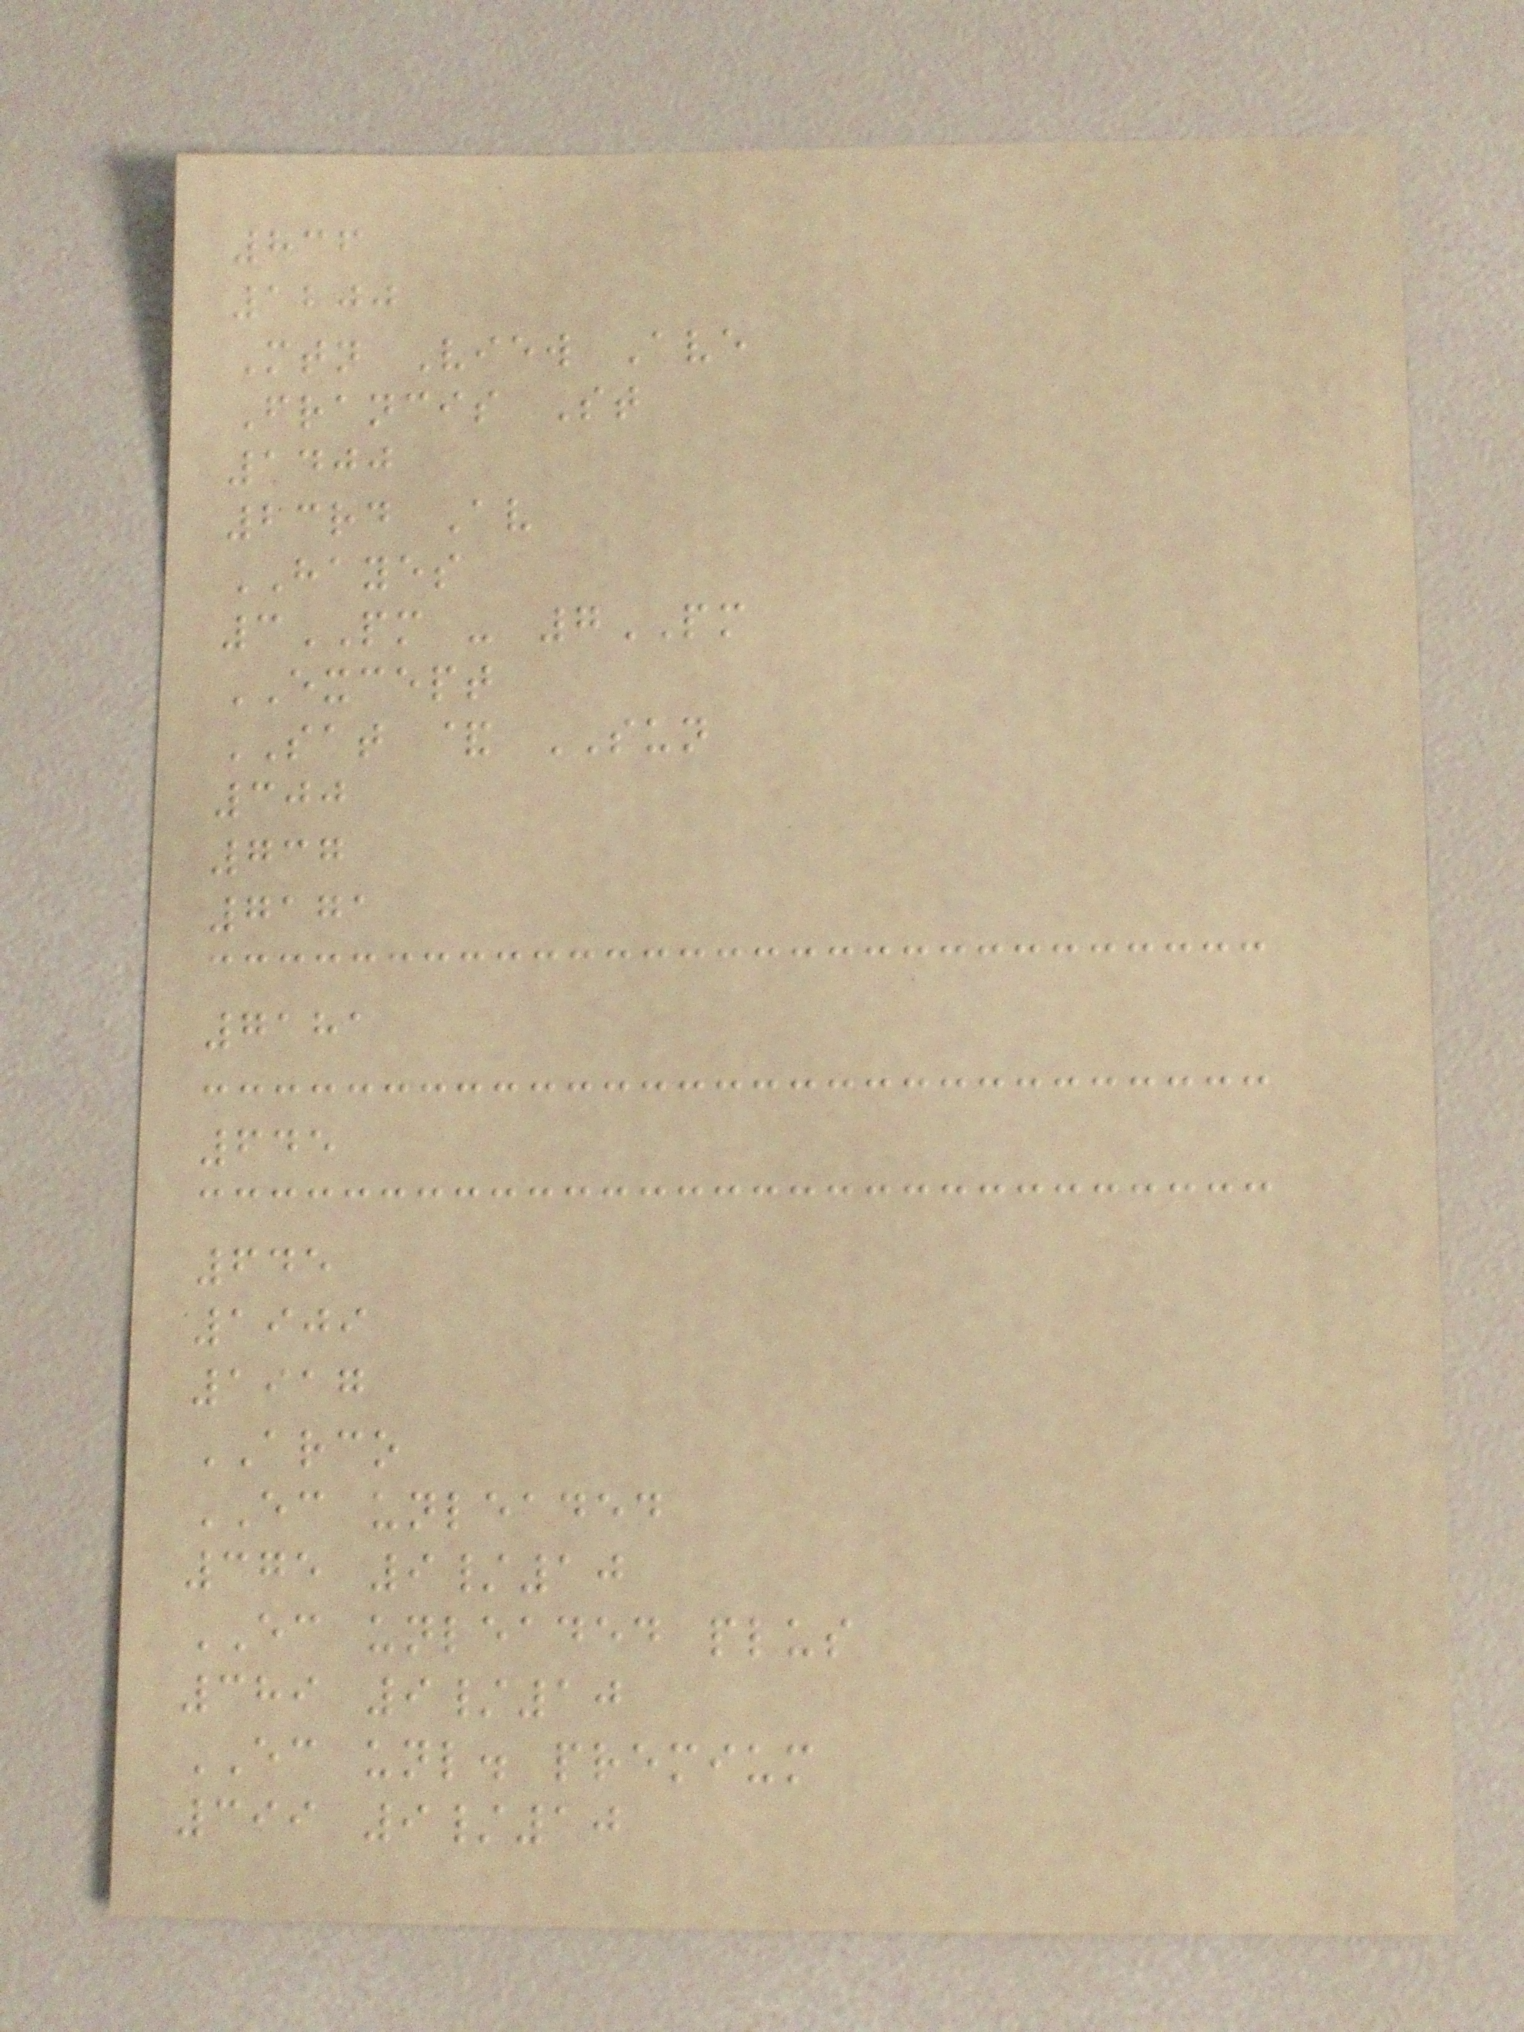836
1200
Mtn View Ave
Francis St
1400
23rd Av
HAYES
3PM - 7PM
EXCEPT
SAT & SUN
300
737
7171
7181
645
645
1909
1917
ARCO
EC unleaded
375 9/10
EC unleaded plus
389 9/10
EC unl. premium
399 9/10
